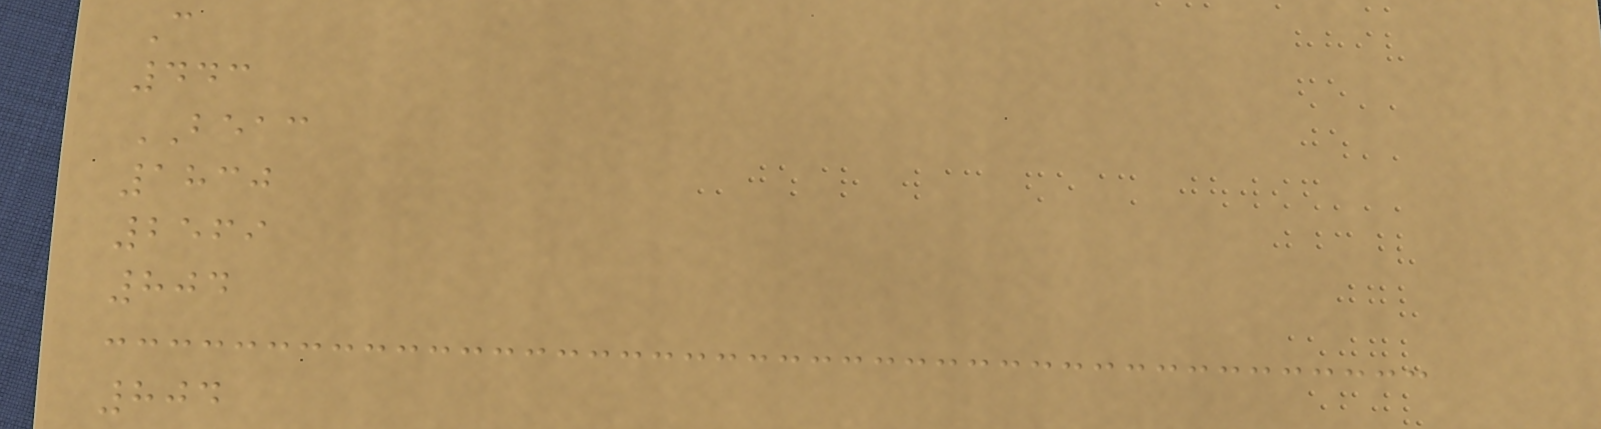C
443
BEAC
1830
2569
804
804
